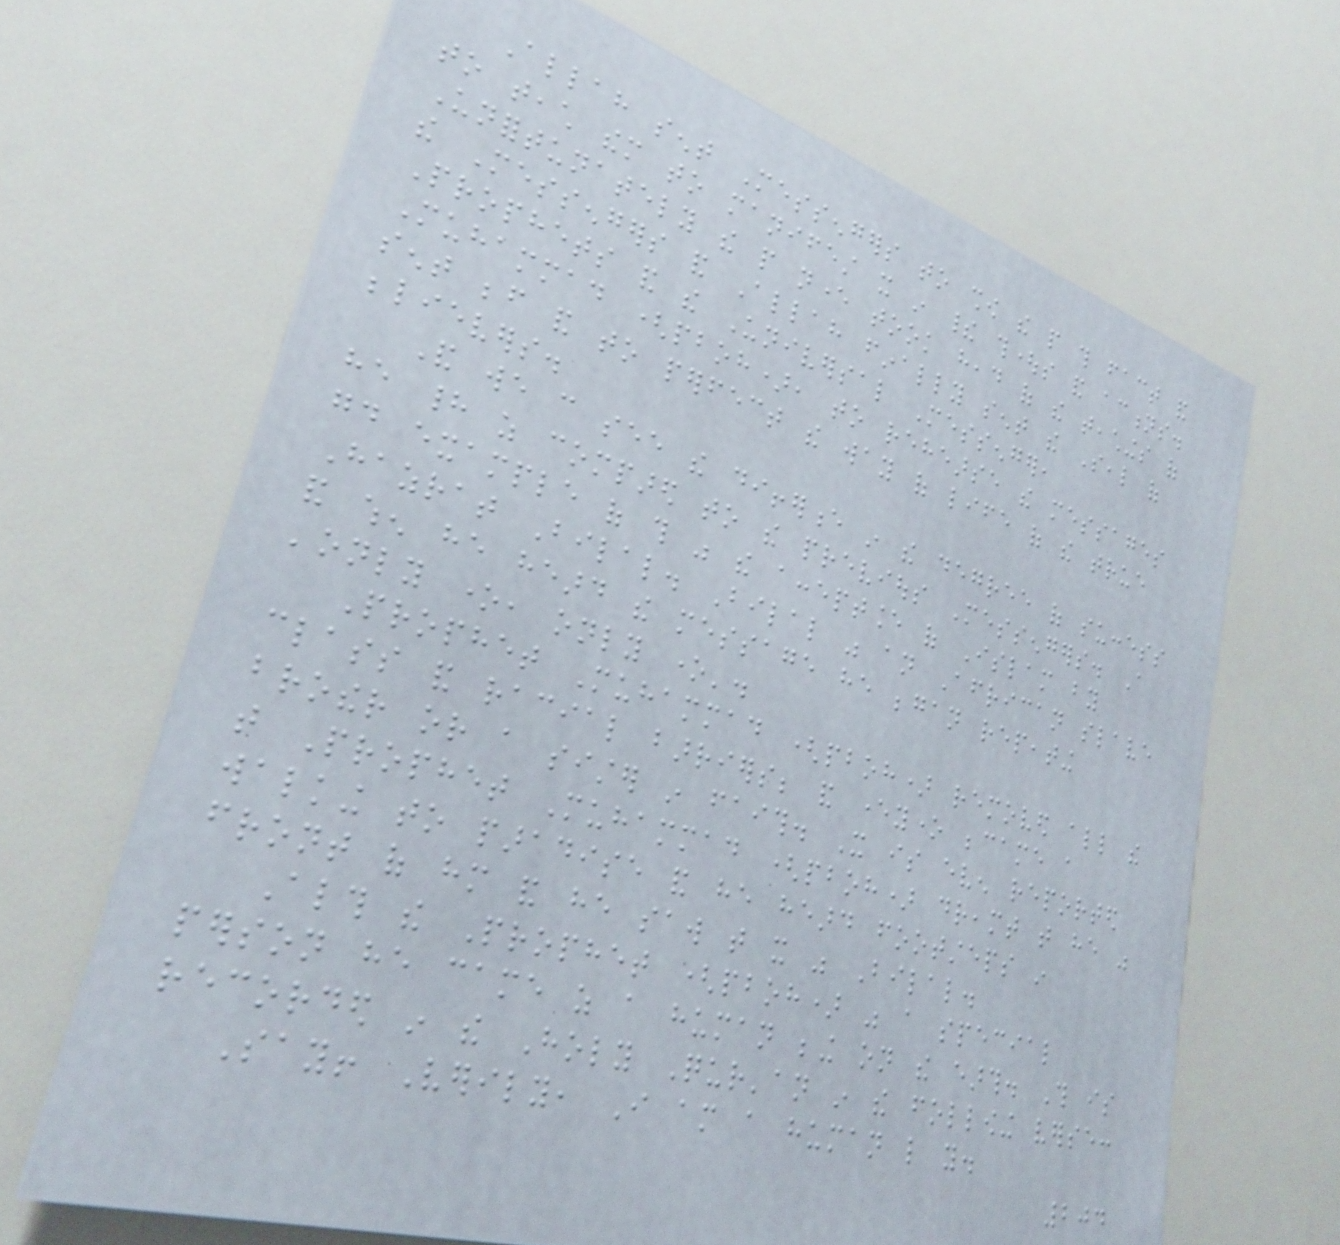Allah sent Messengers to show the people this fact and
to teach them to manifest it in their thoughts and actions.
Unfortunately the people never took head of the teachings of
the Messengers and Allah finally sent the Seal of
Prophets and the Universal Messenger,
Muhammad (pboh), to rehearse the messages
sent before and to perfect the way of life of the true
believers.
And we can see the difference in the degree of success
he had as compared to the previous Messengers. A
good example of this was the acceptance of Islam by
Hazrat Bilal. Bilal was an African slave
and when he heard the message he began repeating
'only one, only one'.
Prophet Muhammad (pboh) removed all the
class and racial barriers; and everyone became a
brother or a sister in faith. It is even reported
that Prophet Muhammad (pboh) dreamt that he was
walking to paradise and he heard footsteps in
front of him and he saw that it was Bilal.
Although the Prophet (pboh) was a special
person he came as a human being on the earth. This is
recorded in the Holy Qur'an in the following verse:
Say! Verily, I am a human like you.
204
